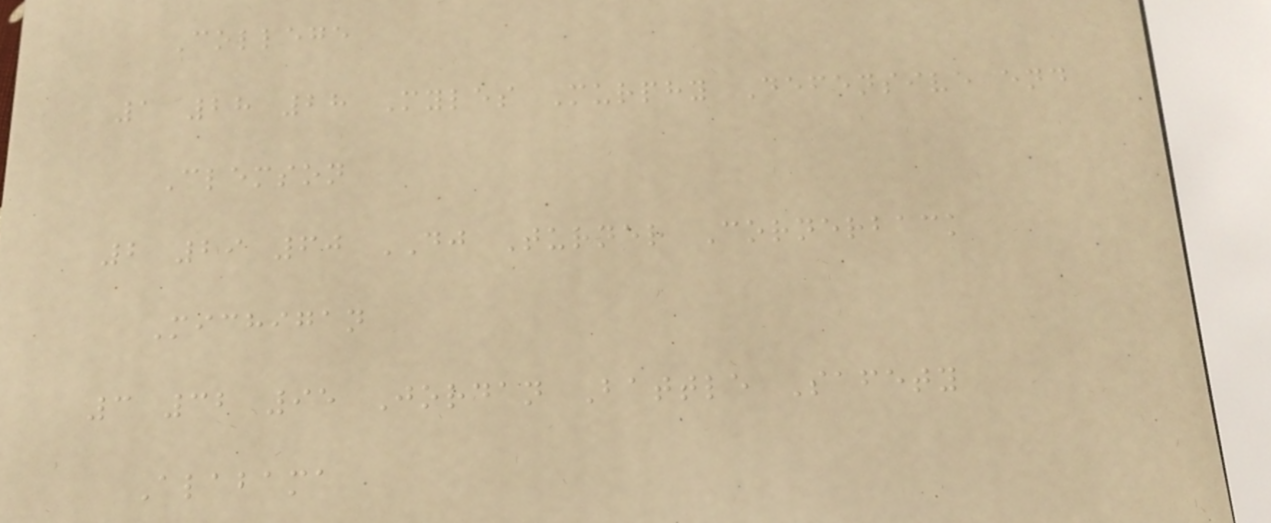College
1 28 28 Myles Murphy Defensive end
Clemson
2 29 60 DJ Turner Cornerback
Michigan
3 32 95 Jordan Battle Safety
Alabama
